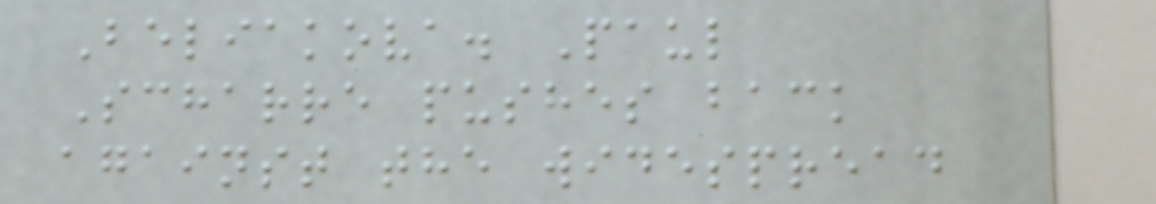Beliakova. Paul
Scharre pushes back
against the widespread
